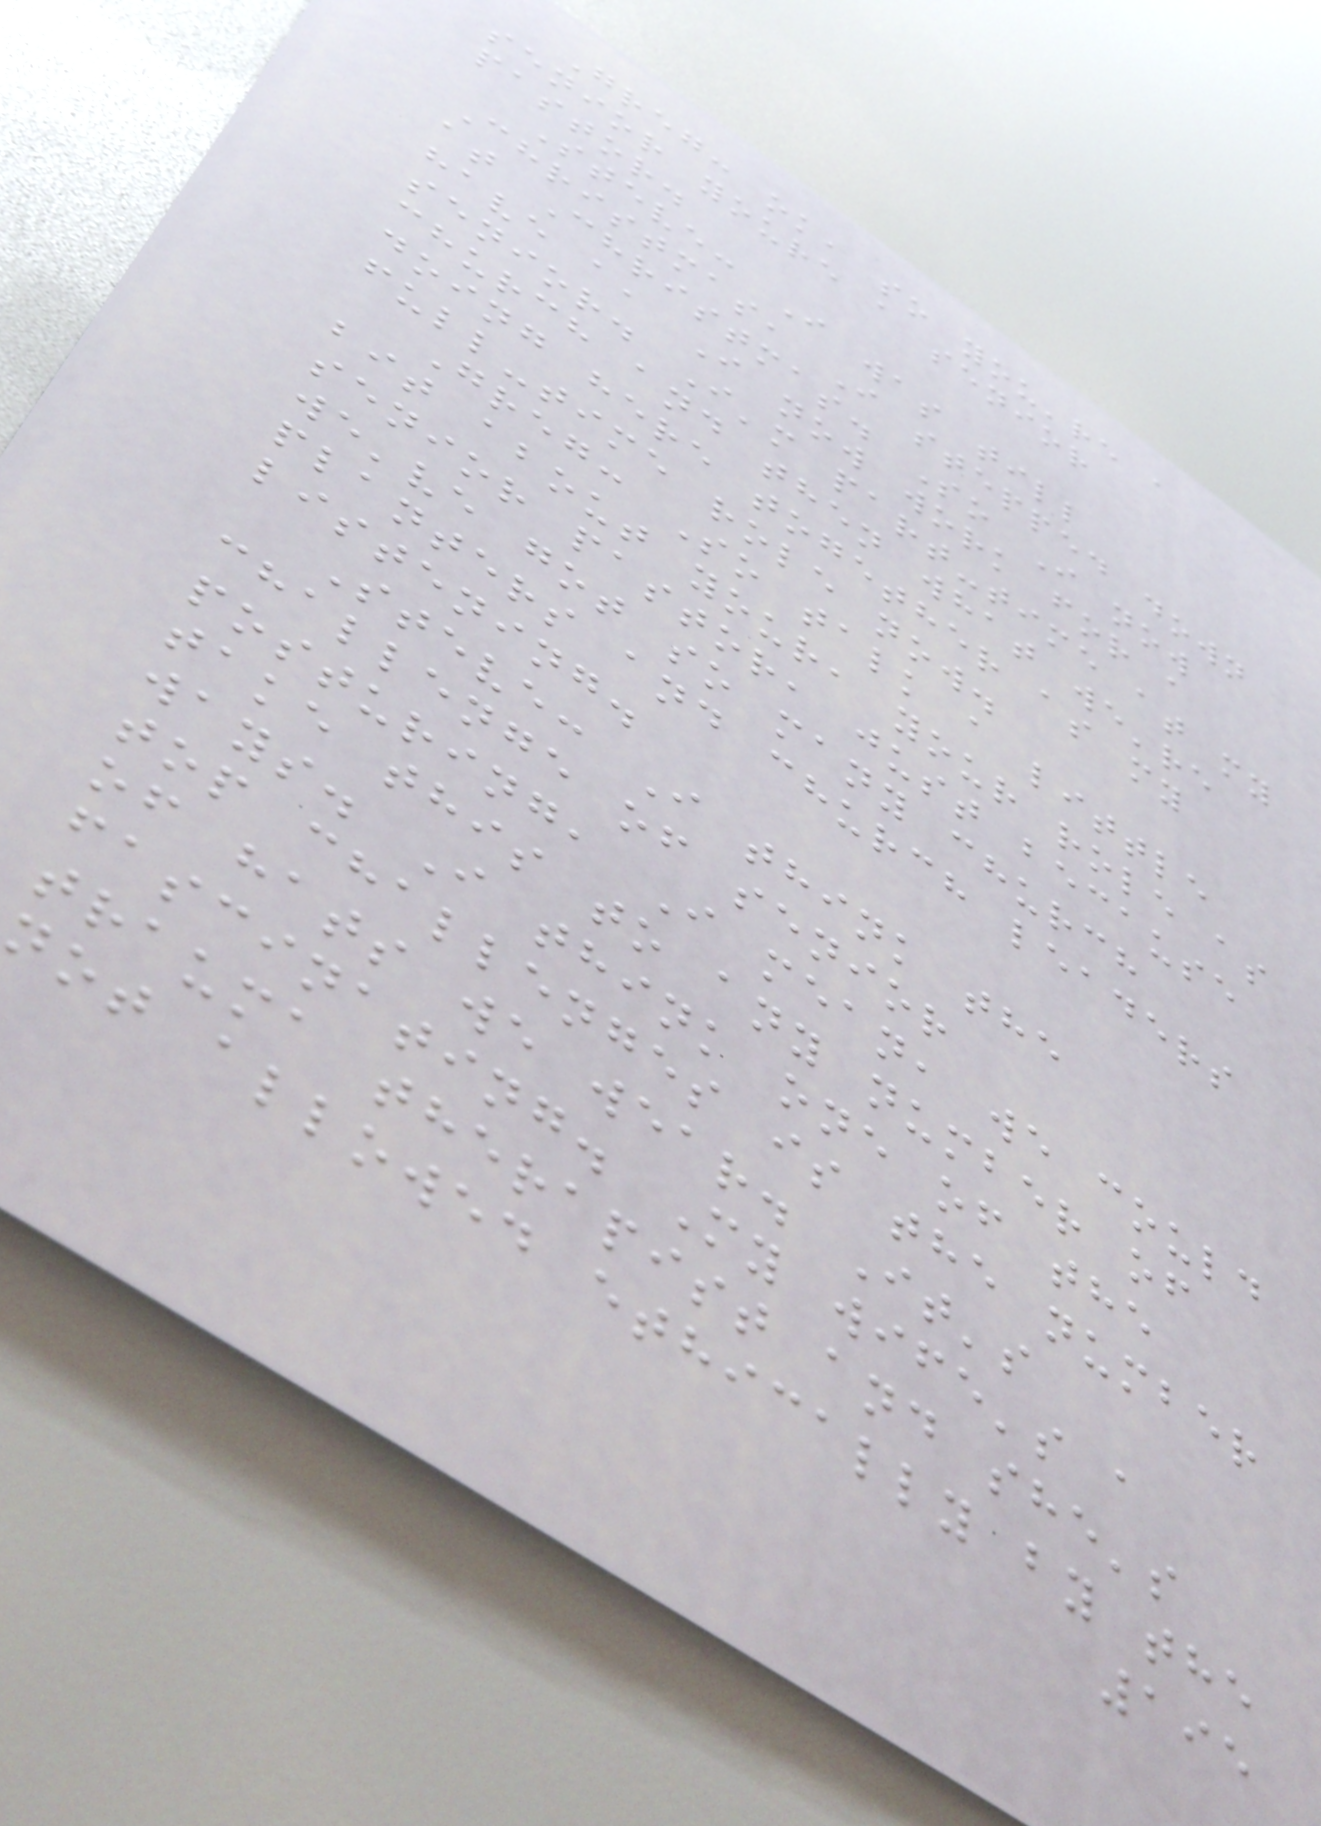Greg: ok, so you're a
senior youre a senior
pastor.
Steve: I was till
Christmas, I stepped down
at Christmas. So I now
have a, I now work for a
senior. I'm part-time at my
church and then what we're
doing here together as my
full-time role now.
Greg: So talk a little
bit about your, your role as
senior pastor, just because
we've got so many church
planters and church leaders
listening.
Steve: I think the
challenge of senior
posturing, I mean, we could
take this to any number of
ways. I think one of the
top challenges is the number
of hats we wear. It's
fascinating. My wife's a
trauma therapist and she's
not allowed ethically by the
195
